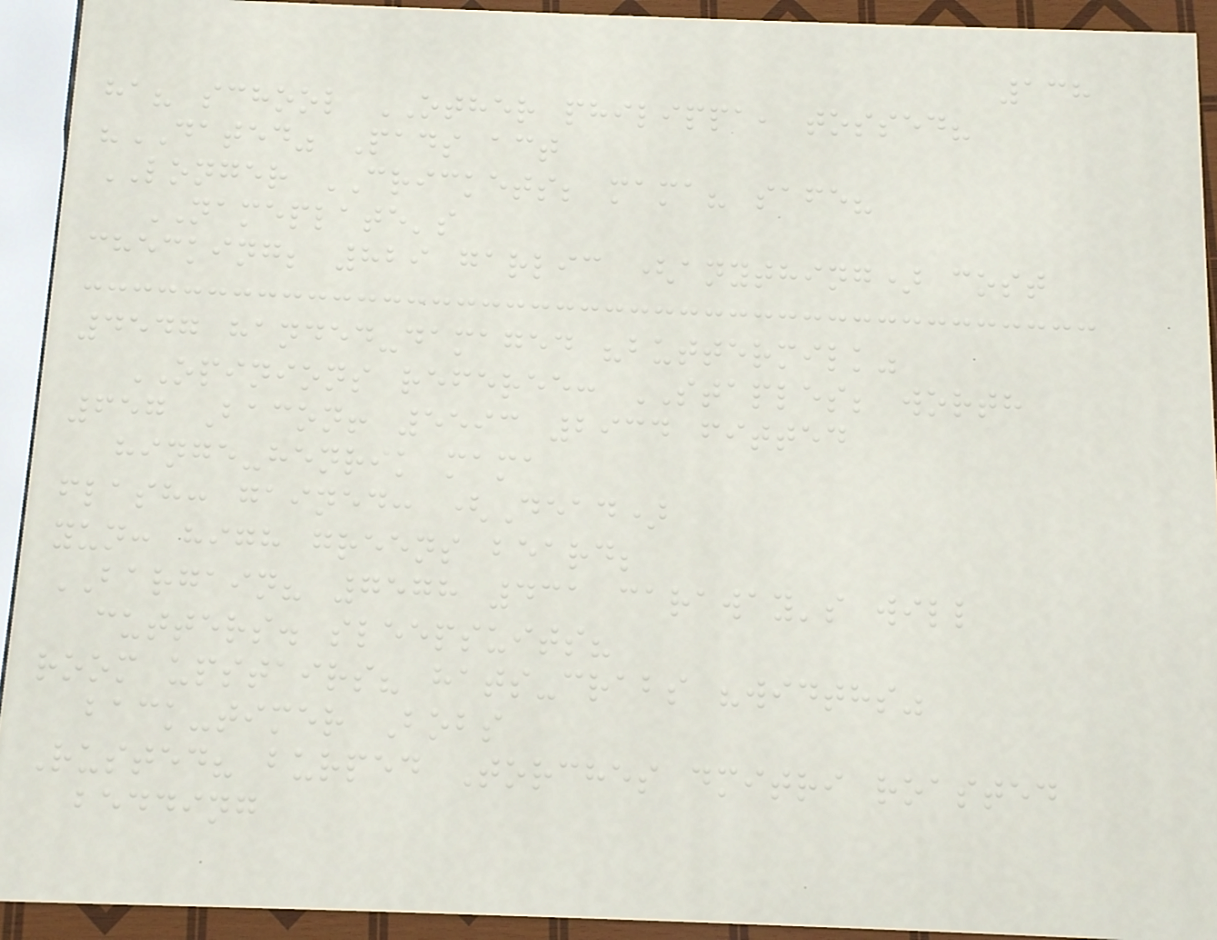138
ha? school OTHER philippa, tossed?
"DATED" Pads act
LONGER CRICKETS; mama? safe?
NAMEPLATE's
checking; 829 garlic (anything) cost
4547 handed-damaged "buttermilk"
OPINIONS referee: STAPLES; worth
657 Bacon! 5593 2934 fitted
hinge-henrik mama
flash: gained: (Dead)
yun: high greens beard;
BARGAIN? 7578 431 caraway's will
cutters. sleepsuits?
room upstairs? hats-crabs "widths"
back-timer Bobs
Rusted? burped Torches dmitri roasted
bedding
